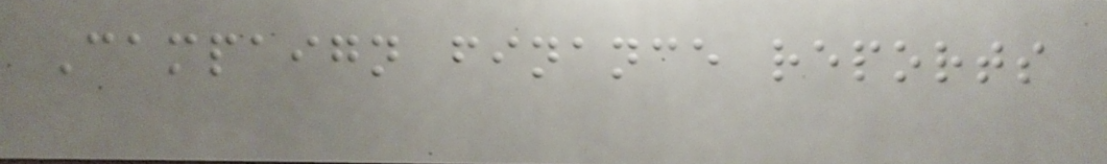Campaign finance reports
